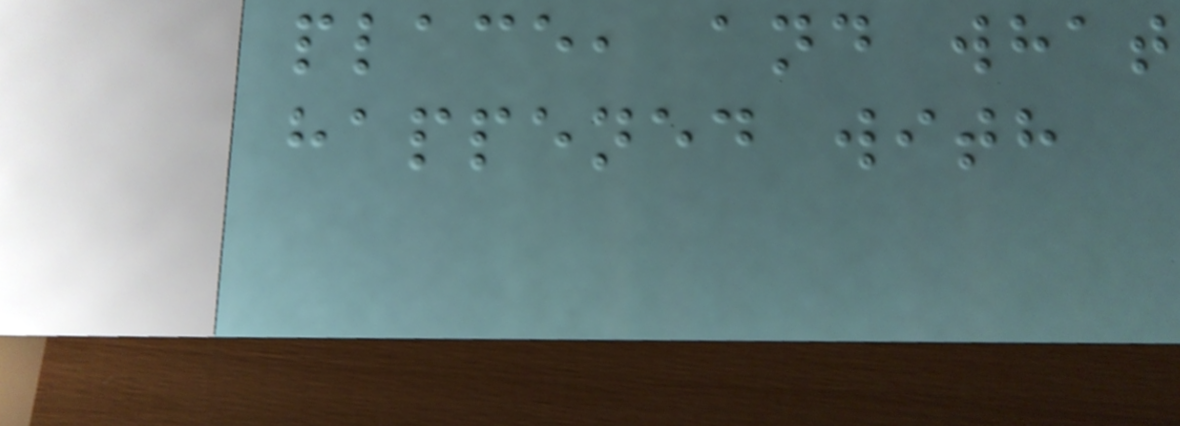place, and what
happened with
